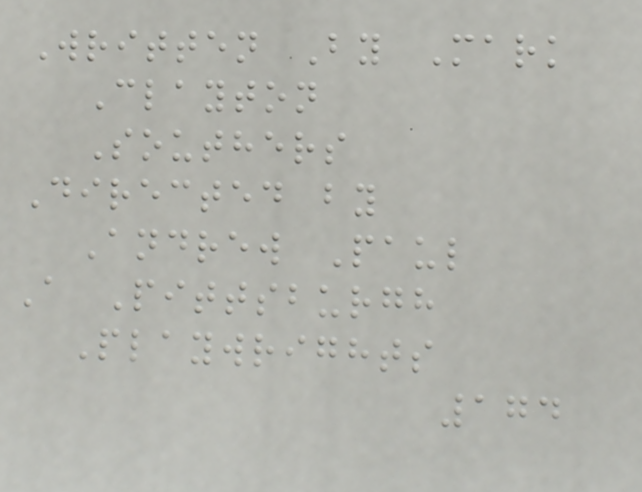Written By Mark
Clayton
Southers
Directed by
Andrew Paul
A Pittsburgh
Playwrights
174
